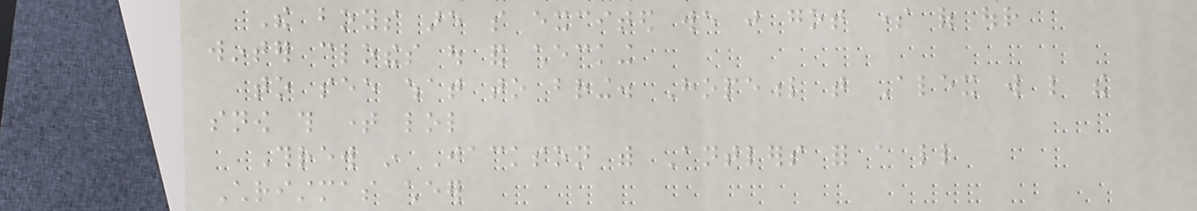The boys are so excited we just got some of our
winter clothes out and checking
to see what to bring. Hopeful that Alex will like the
snow this time lol
Threw in Jackson with Antlers for a little
Christmas cheer
